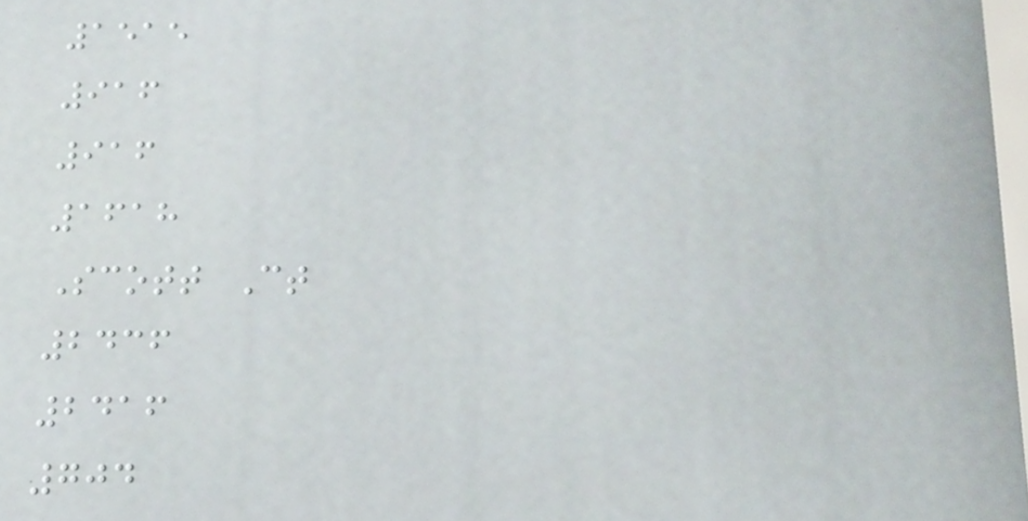1515
916
916
1618
Scott Ct
2436
2416
704
